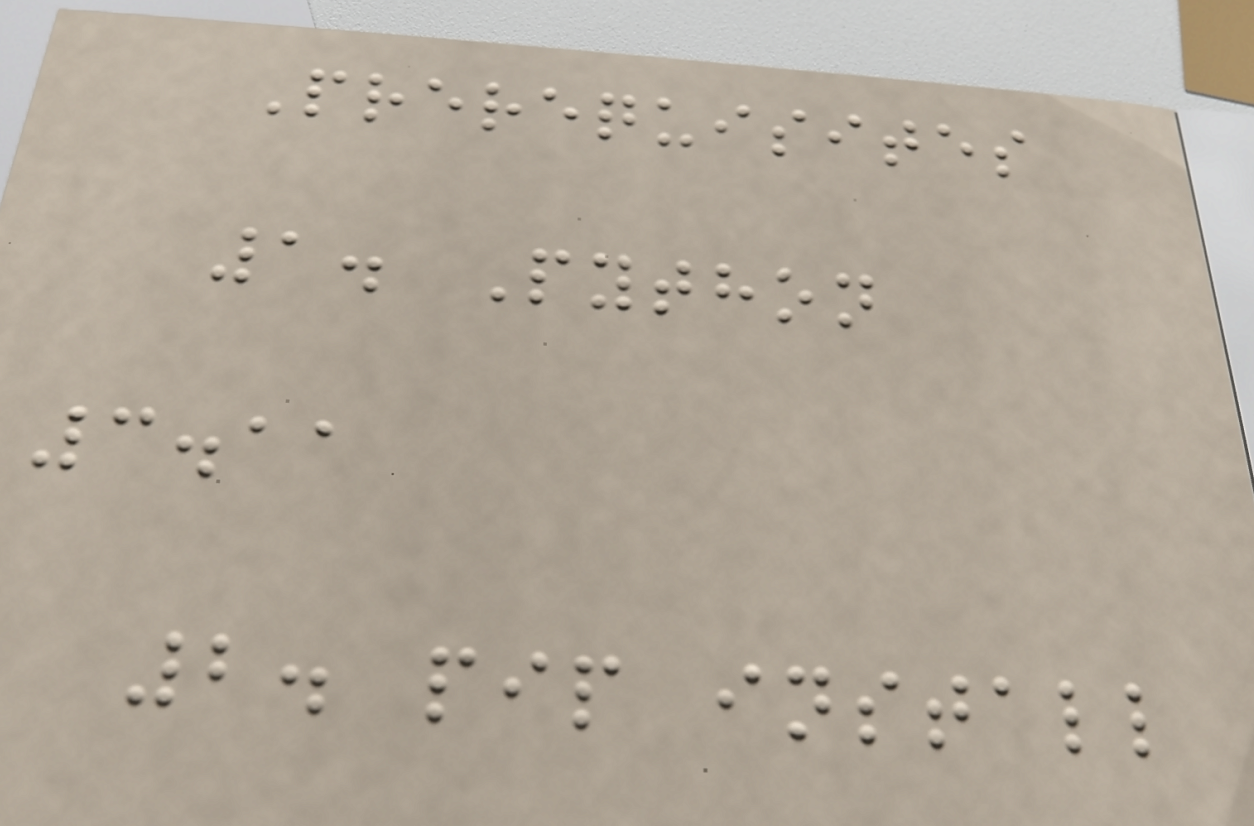Prerequisites
1. Python
3.11
2. pip install
